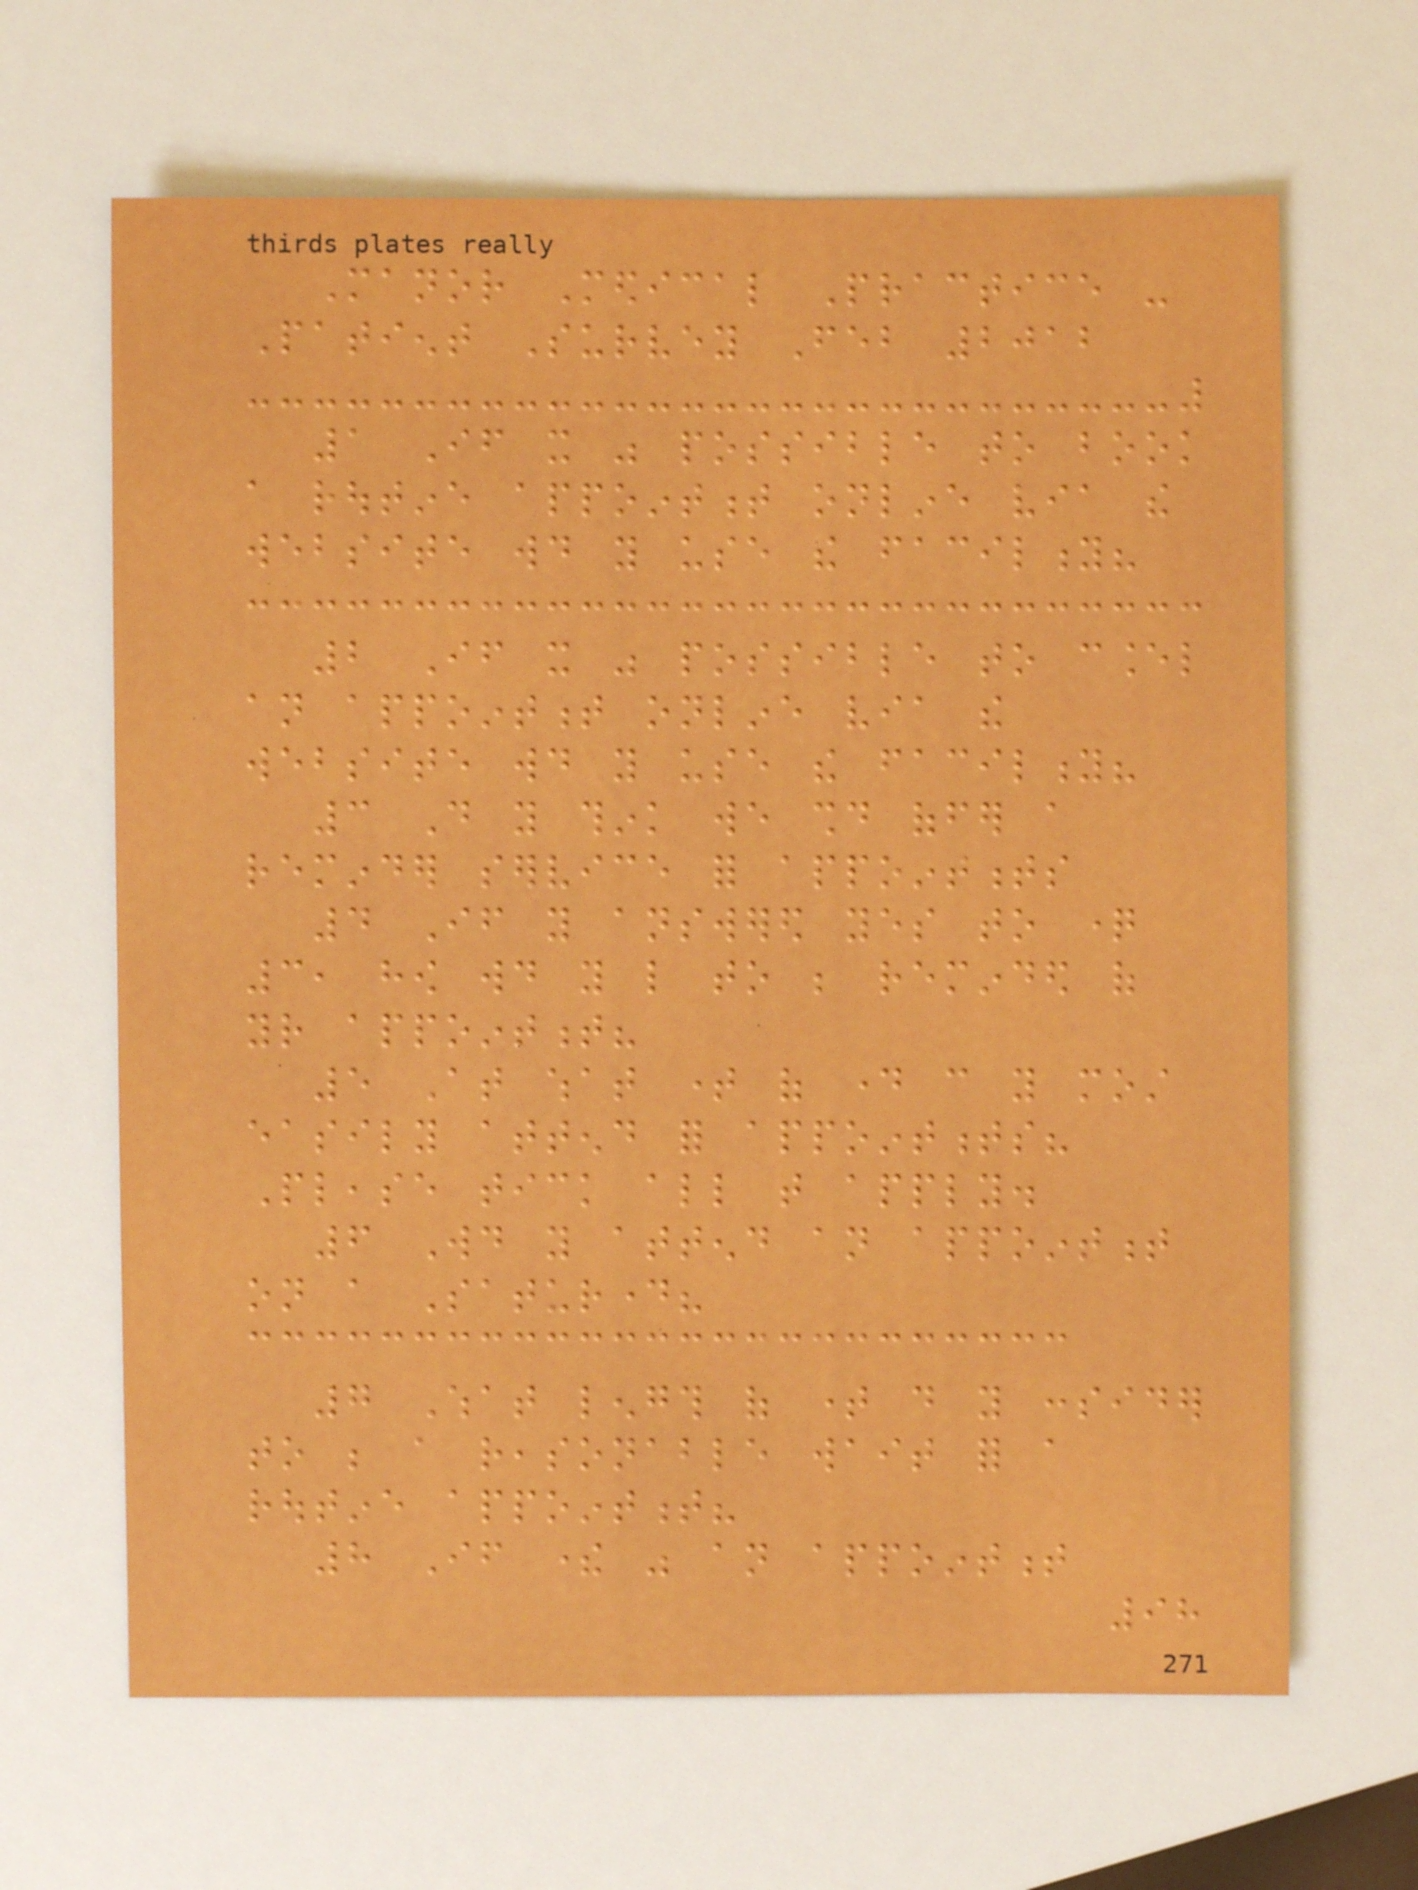Manor Medical Practice -
Patient Survey Feb 2012
1 If it was possible to book
a routine appointment online via the
website would you use the facility?
2 If it was possible to cancel
an appointment online via the
website would you use the facility?
3 Do you think we should offer a
reminder service for appointments
4 If you answered yes to question
3, how would you like to be reminded of
your appointment?
5 At what time of day can you most
easily attend for appointments?
Please tick all that apply.
6 Would you attend an appointment
on a Saturday?
7 What length of time do you consider
to be a reasonable wait for a
routine appointment?
8 If there was an appointment
98
